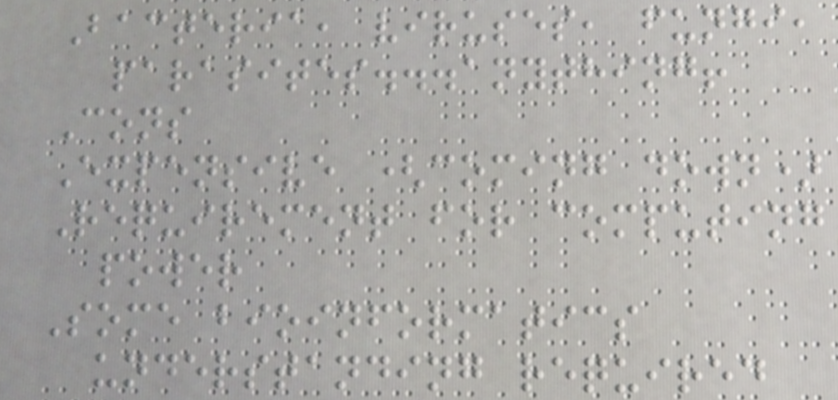Bacteria, viruses, fungi,
parasites...anything!
Cons
Expensive (coming down)
Requirement for computing
power
Some bioinformatics
understanding required
